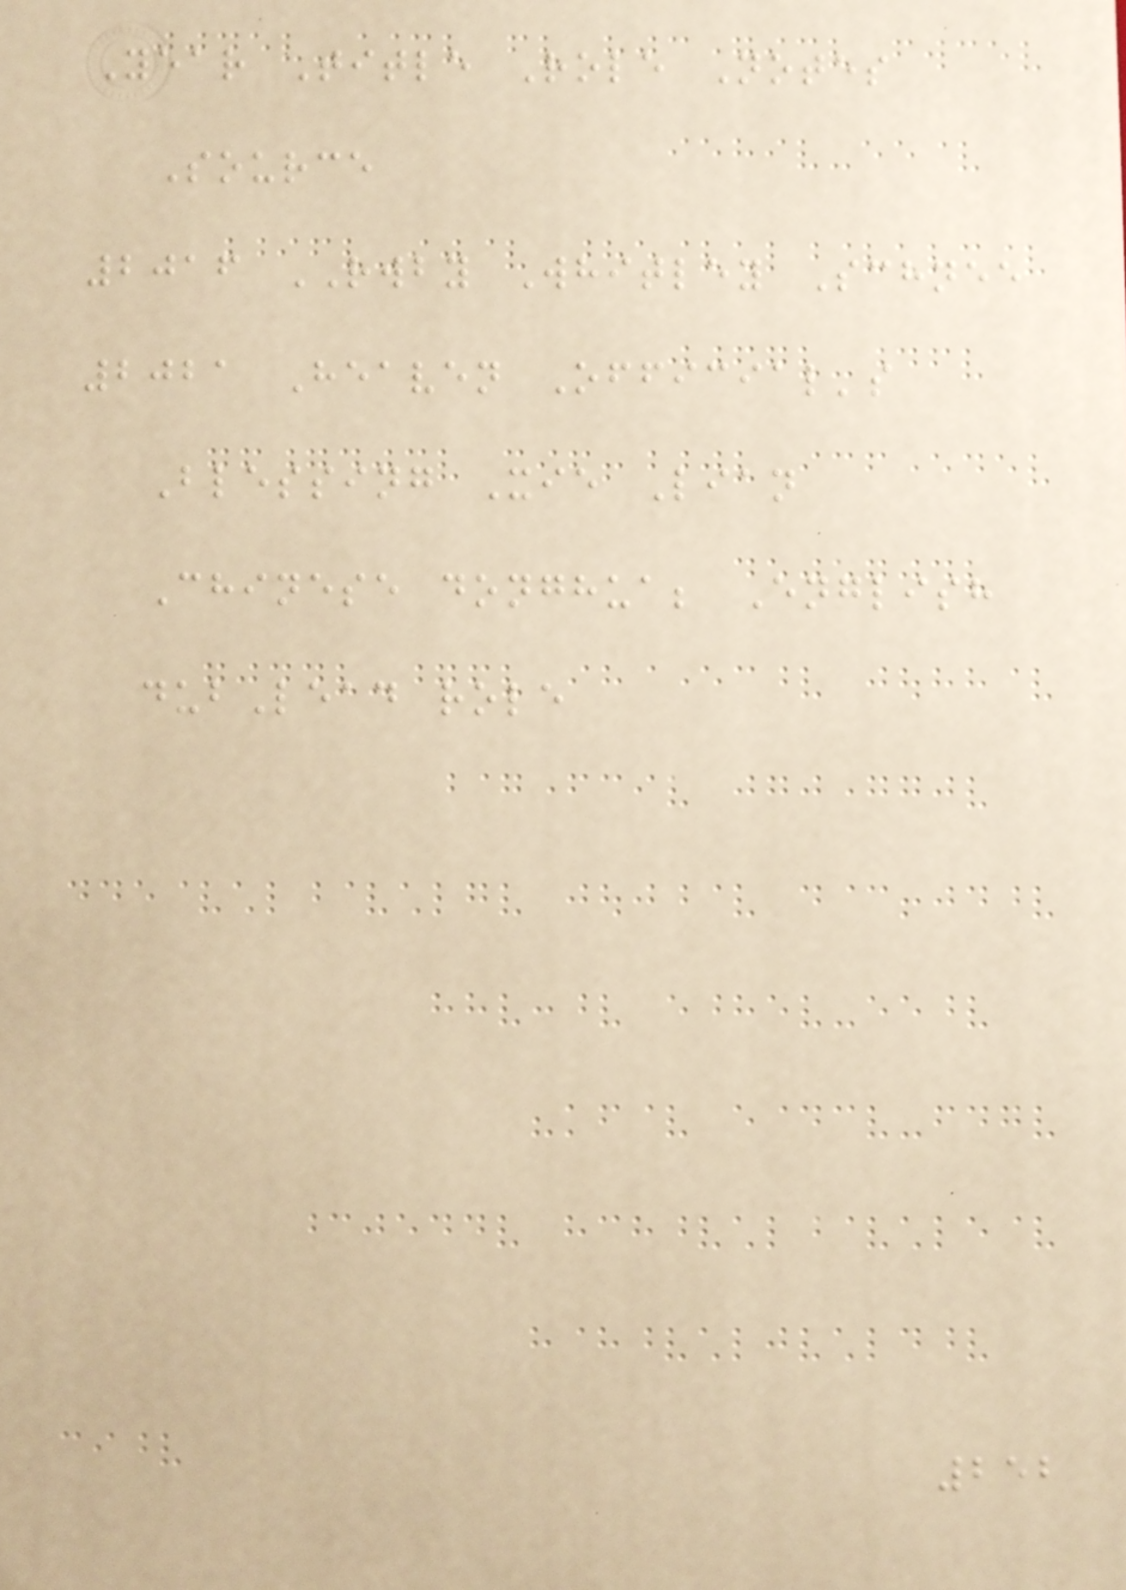Year Title Role Notes
Source
2016 RWBY Whitley Schnee
2021 Heaven Official's
Blessing Xie Lian
Chinese donghua; English
dubLead role
252
